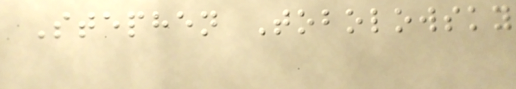Stephen Tobolowsky
